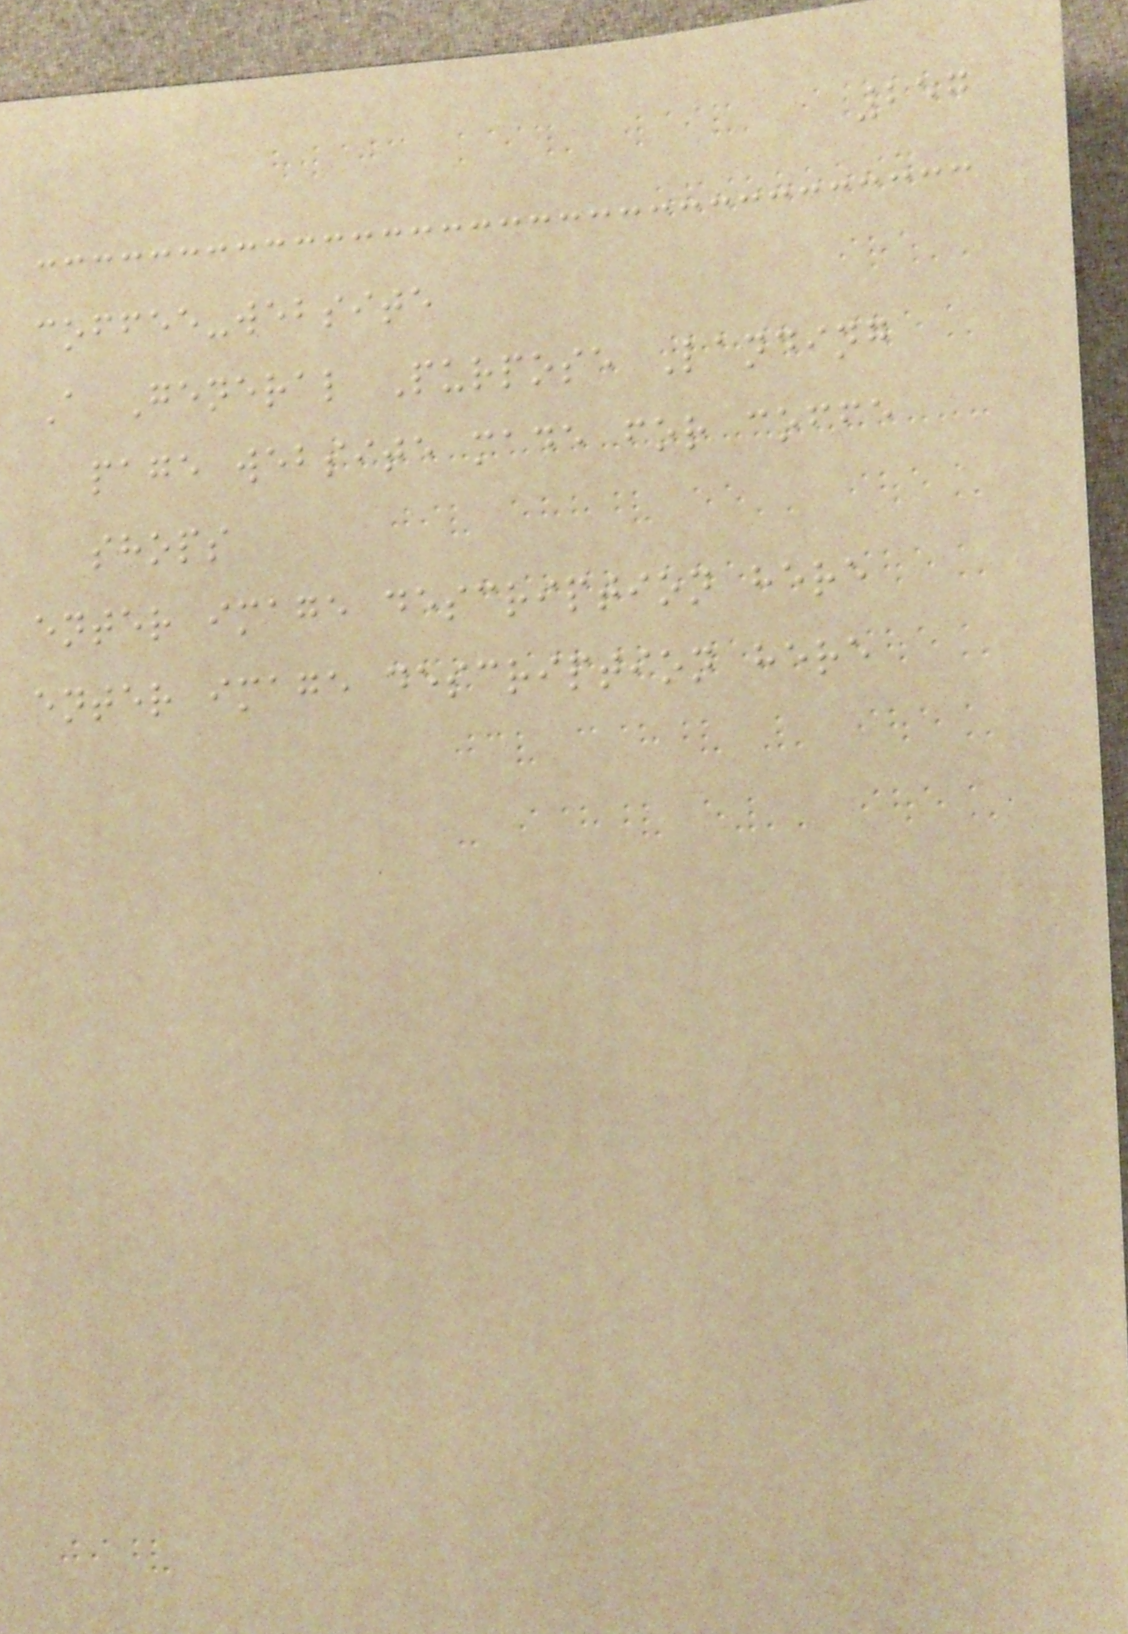257
coffee-website
A General Purpose Landing
page website made for coffe
shops
enter image description here
enter image description here
